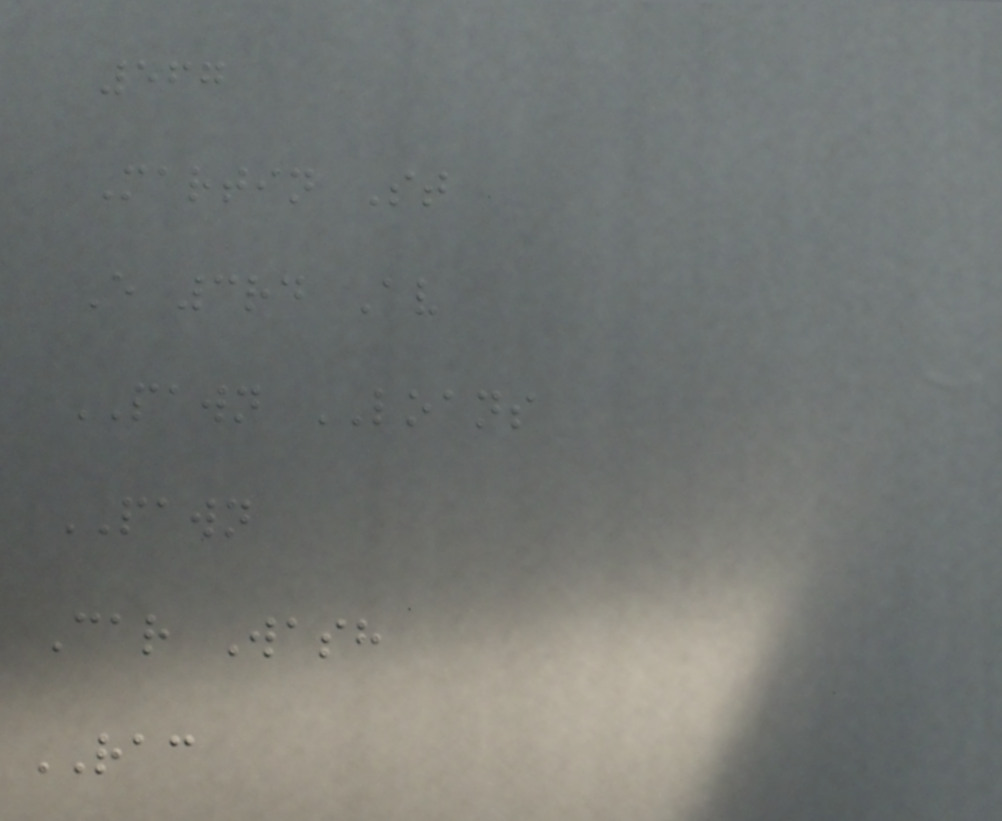567
Martin St
E 3rd Av
PAWN LOANS
PAWN
Car Wash
RAC
